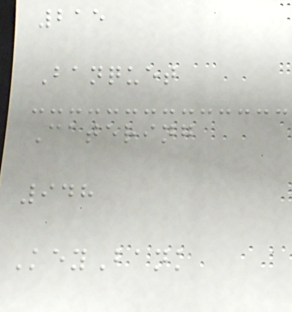215
Banquet
Catering
948
KeyBank
